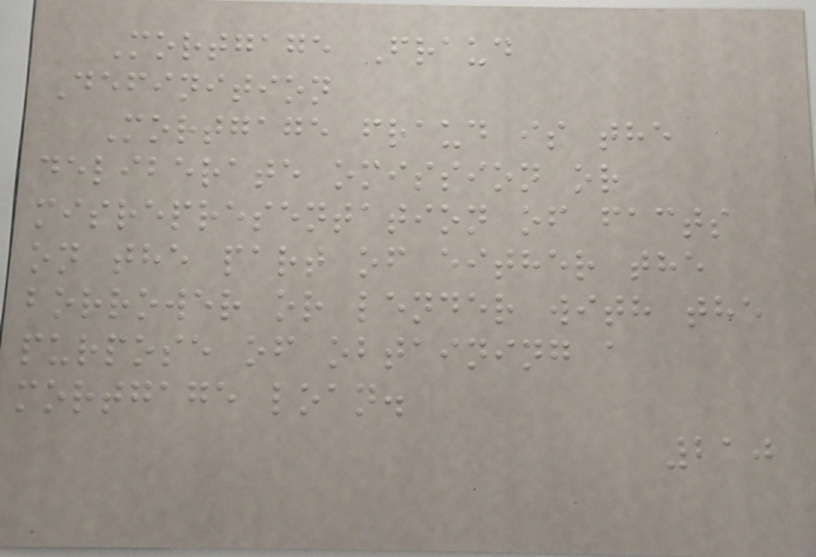Mortgage Fraud
Definition
Mortgage fraud is the
deliberate omission or
misrepresentation of facts
on the part of either the
borrower or lender with the
purpose of obtaining a
mortgage loan.
210
